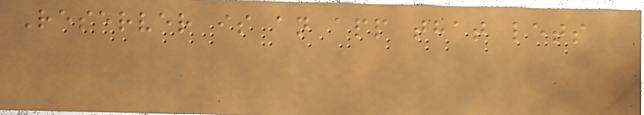Reserver is an app that lets
